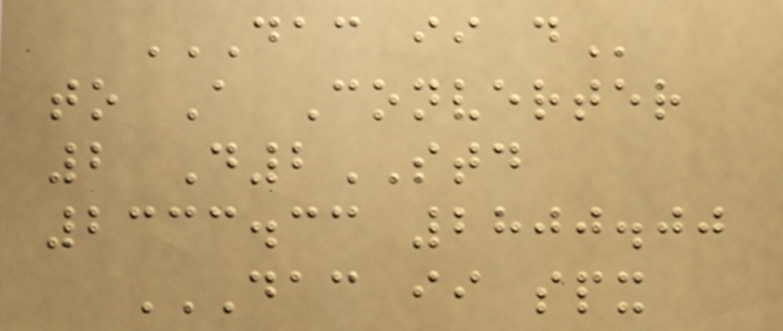DAC II D
to A Converter
2 D2STD
2333.33 2800.00
DAC II SPX
